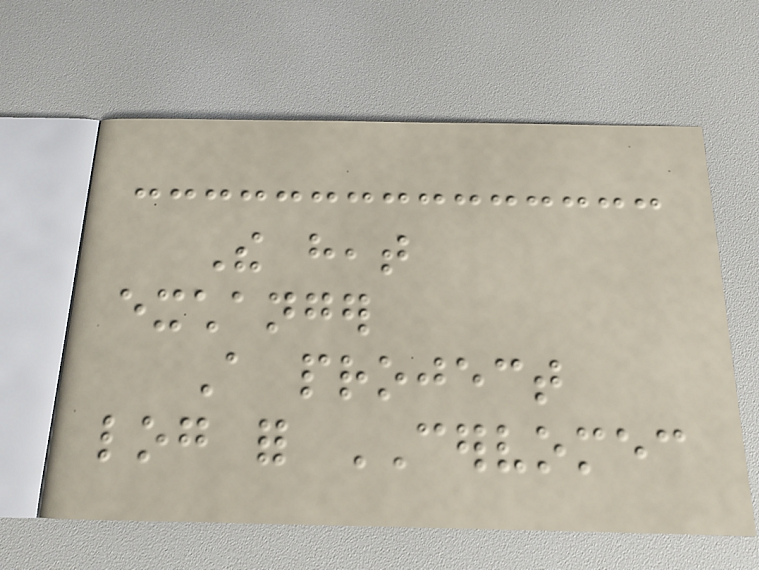The heat
exchanger
A project
log for CERVOMEC
